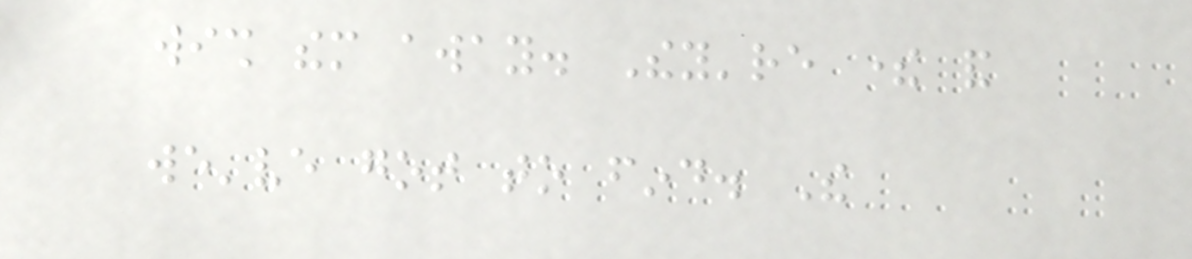wish them away. They're there and
we've got to find. The
